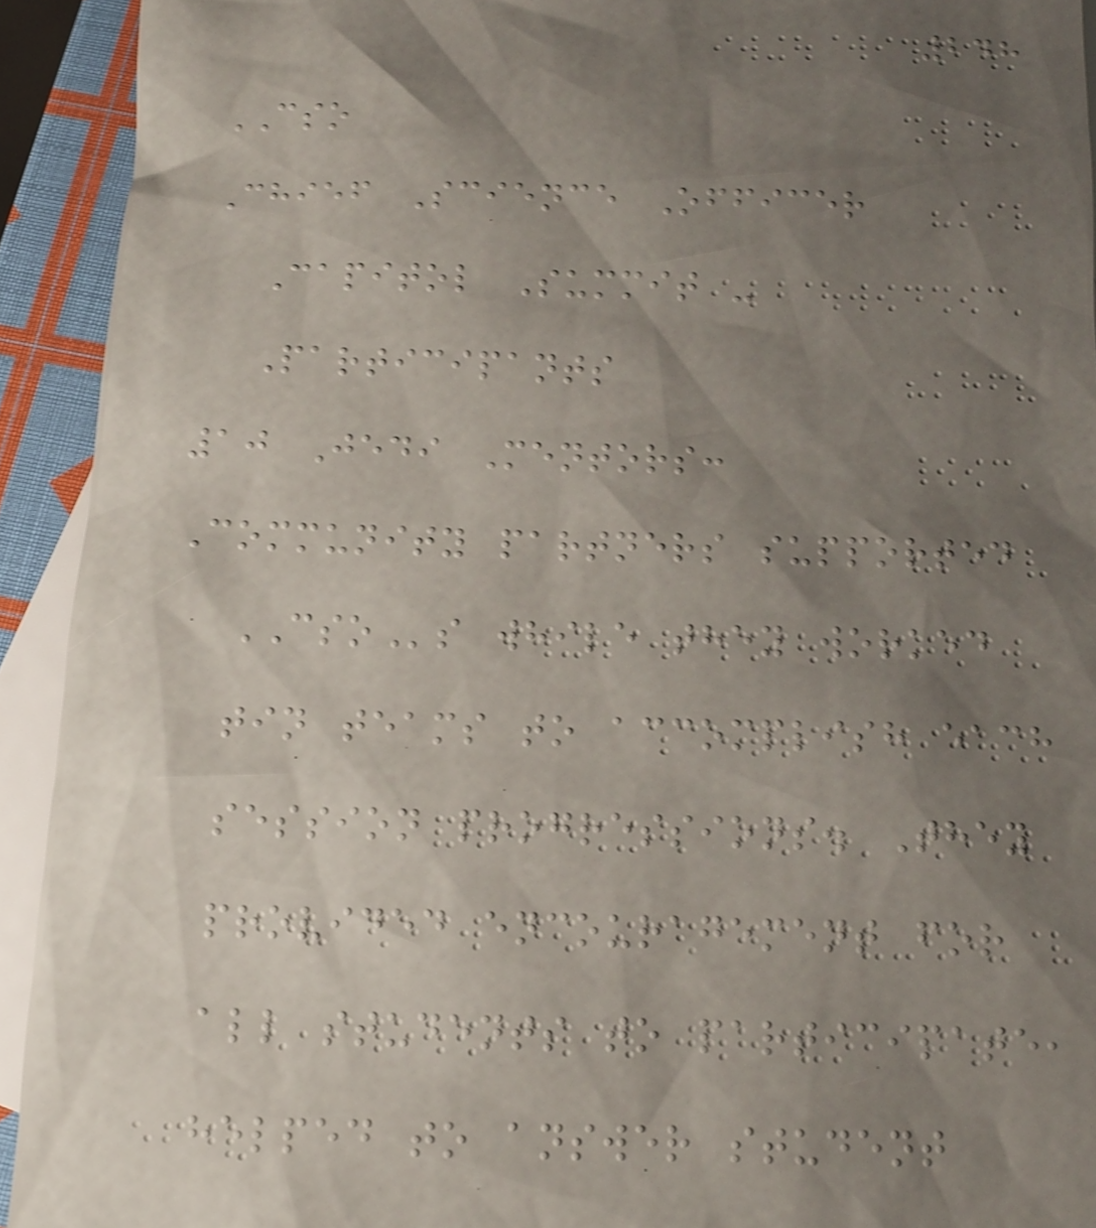248
CSO
Chief Science Officer
Capitol Summit -
Participants
10 Jedi Mentors:
Community partners supported
CSOs while they worked
tin teams to accomplish each
session progressions. They
provided encouragement for
all students to participate,
helped to answer student
